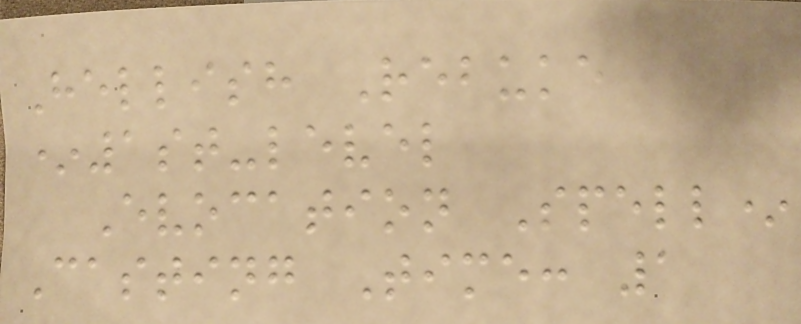Hellish Rebuke
*1st-level
Evocation Spell*
Casting Time: 1
